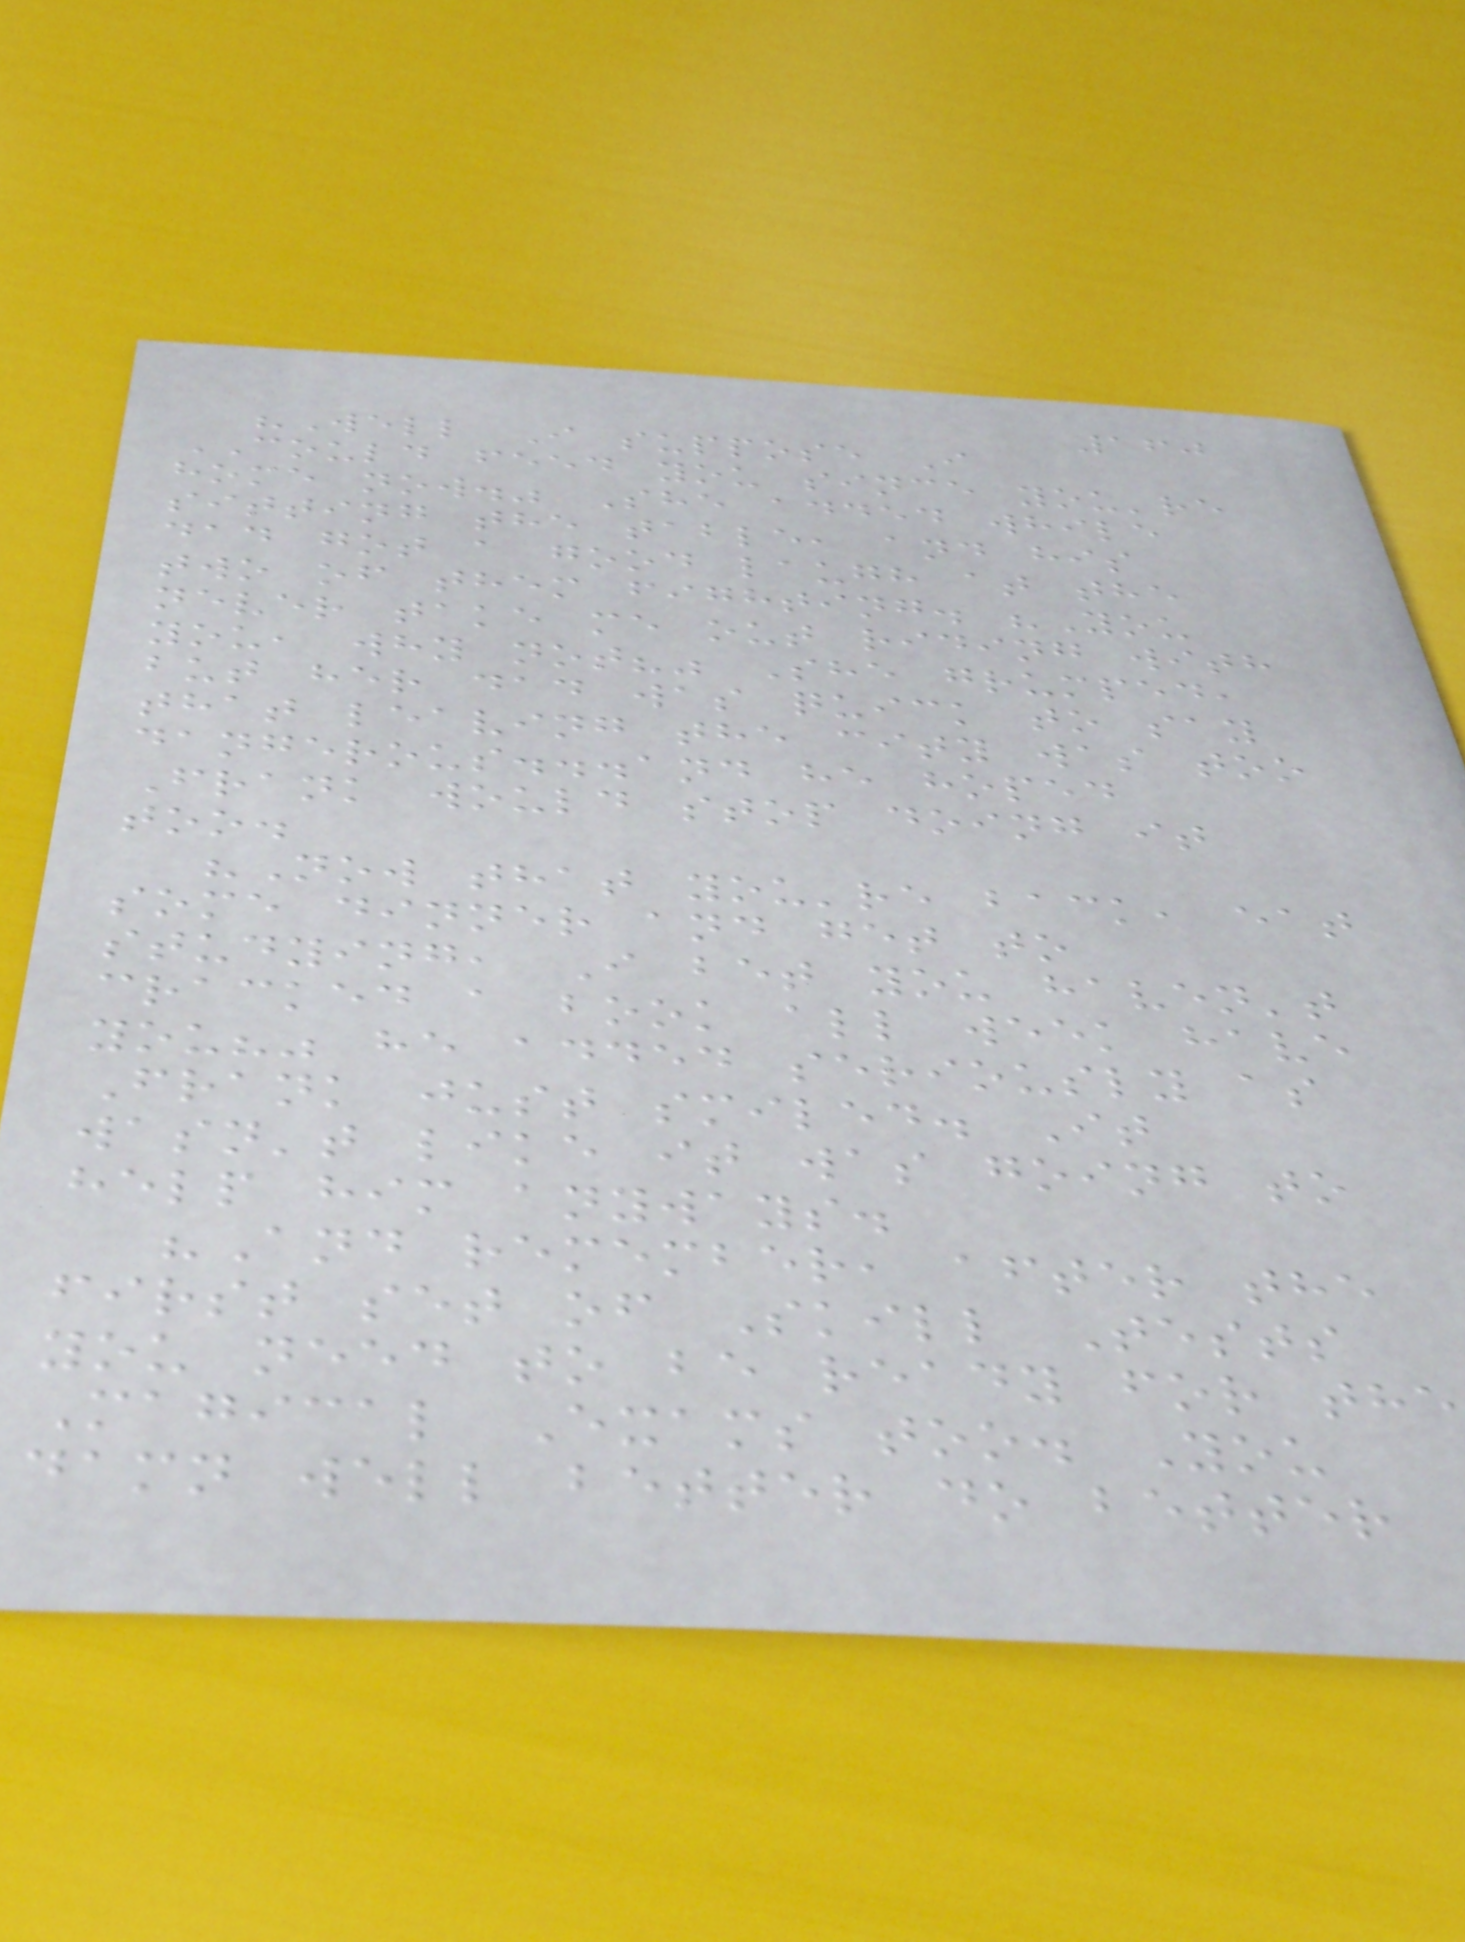160
"Well I suppose I
COULD feed you since you're
home now." She added while
sitting the table, and his
dad got a good laugh at the
two of them fighting. "You
never take me out riding with
you, why not?" She grumped,
but her dad was quick to say
that leaving the city was too
dangerous...and he hoped
Frank would stop doing it
too.
"Now that you're back, eat
some dinner and get to
studying, I bet you haven't
cracked a book all week have
you?" he added seriously as
Frank just smiled. It
wasn't like it was going to
help him anyways.
"And remember, after the
first set of Skill Tests
you need to be ready for the
Magical Exams too. You
damn well better do better
